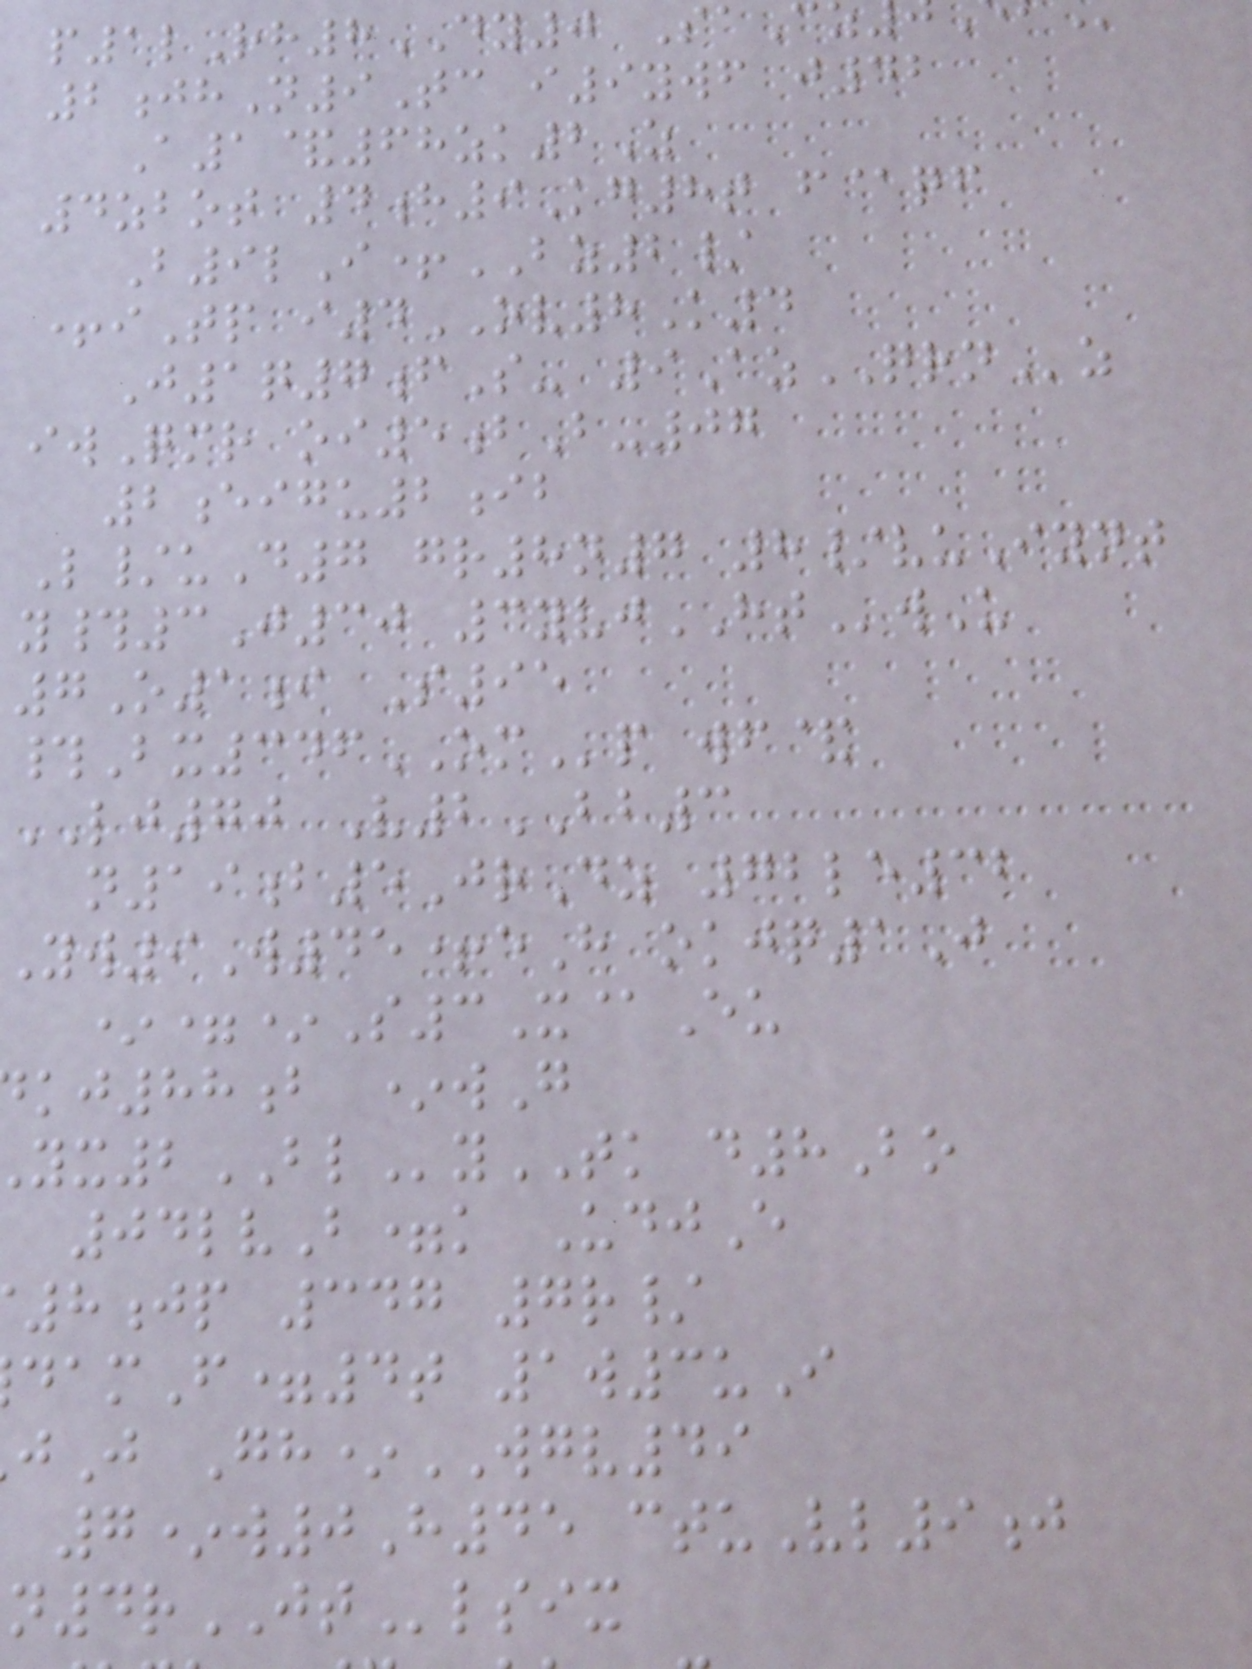p1lRh8DY0 Sa
2jhN9Tc i9ywf j42
A1&68zk2Z
4zbot 4h9Kg8t f@qf
B9lI+BZ2/
+iTp i4OV8K4
J1q7fS- 9AzQRNz
iwQmr oi5bB-07
2eigu2ib
L/uD7 gr8n7 8/vuIynt
y#3J30 3yvjHTwU
7O1i S95
#Bx346OMp wf&
LJ70 V2BB3
n19b5JrDz 72le32
Yw9W45+eH okjq1J
*=*S3X@Eu
kj88b *wG
x2BLyTK d8Bo
04lvB=k UdjE
8jp 347 7r/
mF=4t 1w3uI
jJ Gh*WGV49
7*w0H45 ctuVl9j
4rJTlsix
